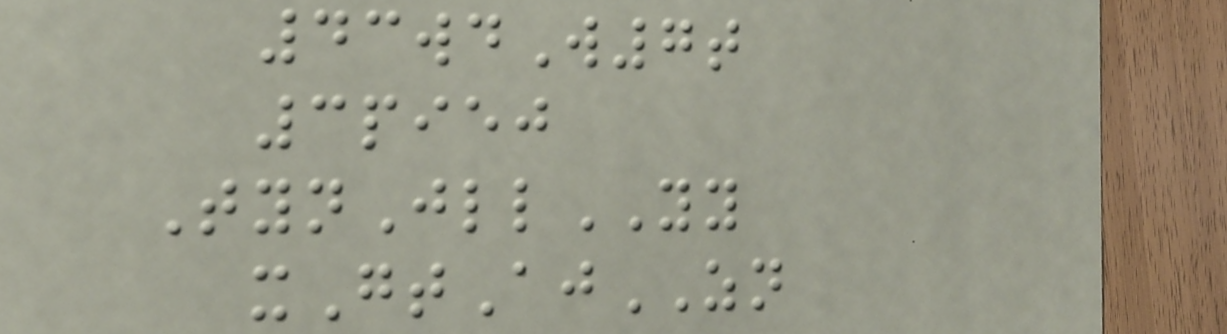43wdW7t
3piej
TynJllYY
xGtAjZN
